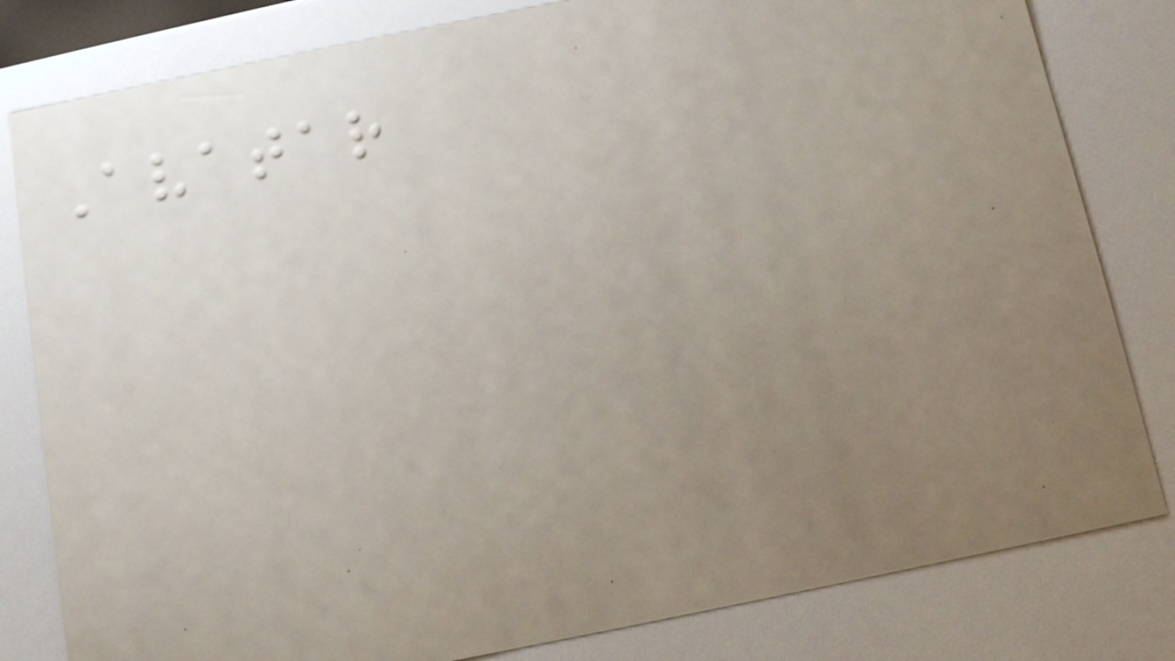Avatar
